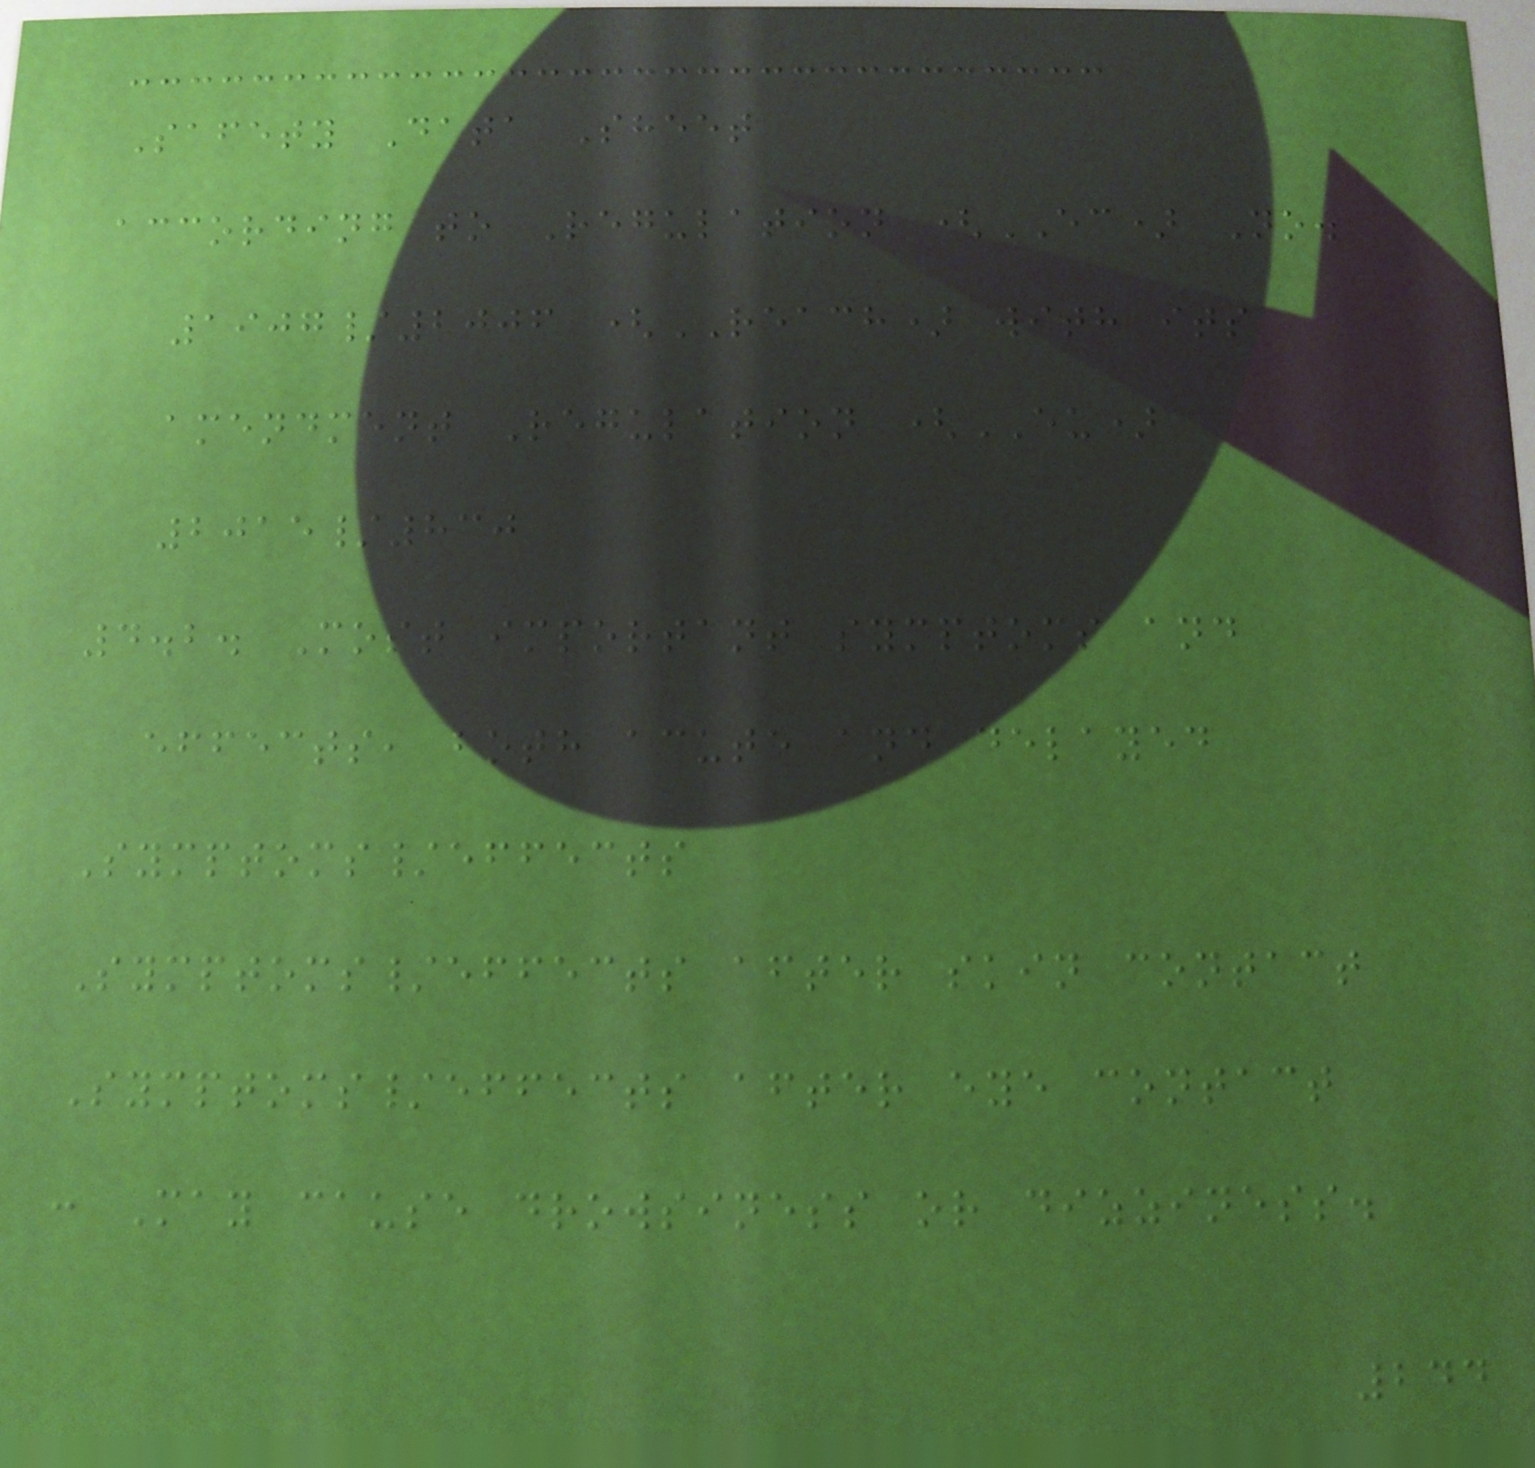Safety Data Sheet
according to Regulation (EC) No.
1907/2006 (REACH) with its
amendment Regulation (EU)
2015/830
4.2. Most important symptoms and
effects, both acute and delayed
Symptoms/effects
Symptoms/effects after skin contact
Symptoms/effects after eye contact
: May cause drowsiness or dizziness.
244
